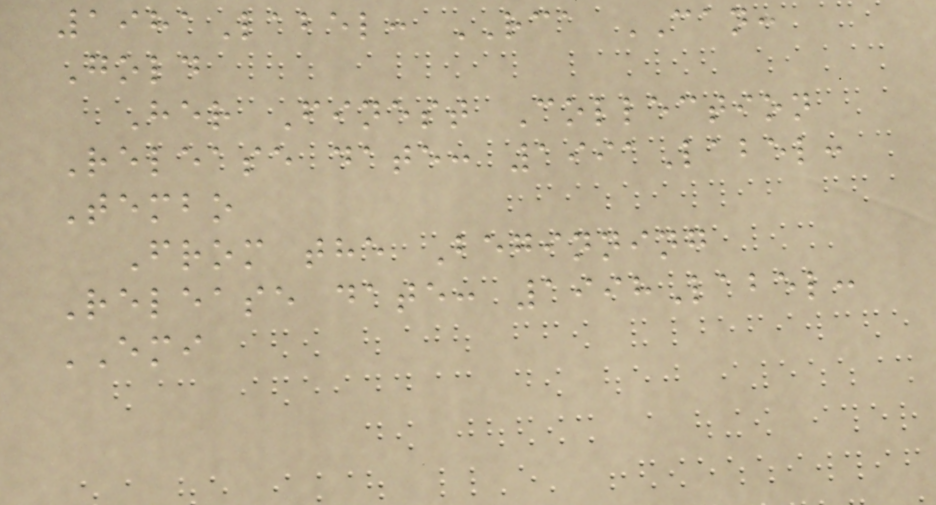1981Label: RCA CAN:
Gold
Her Finest Collection
Release date: 1991Label:
Tembo
From the Beginning
Release date: 1998Label:
EMI
